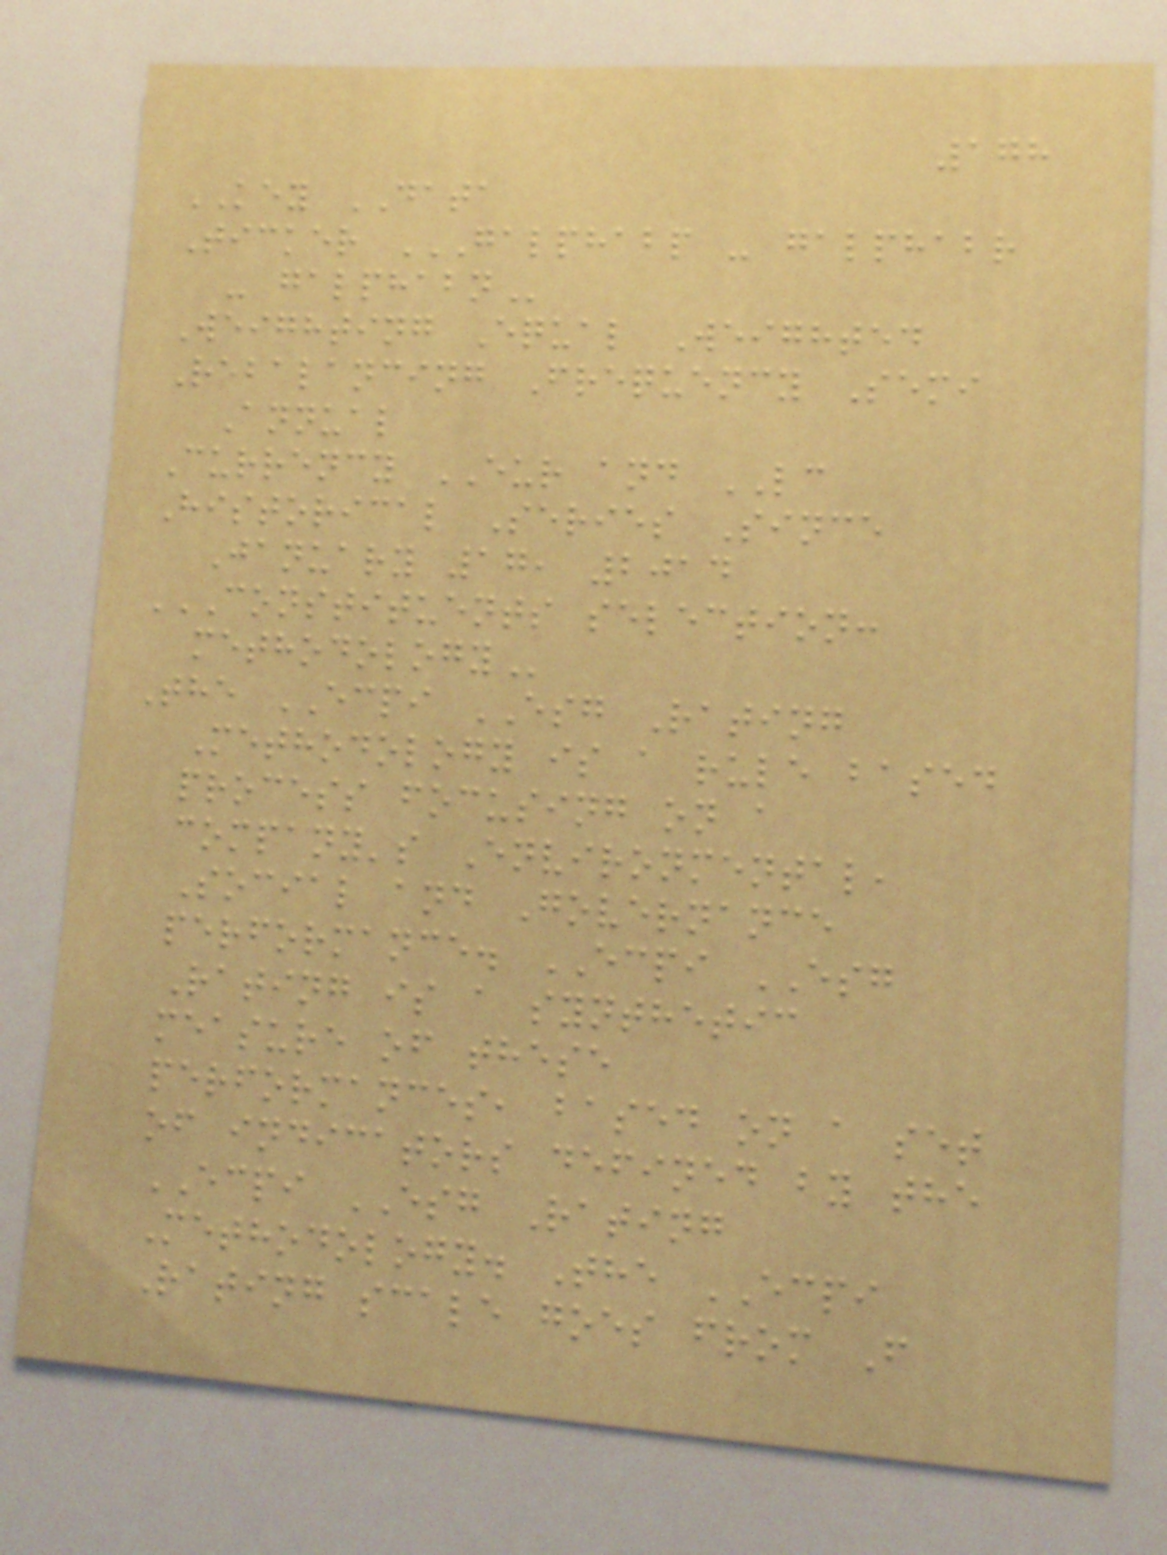178
KEY DATA
Ticker GALPHABP - GALPHABR
- GALPHABN
Weighting Equal Weighted
Rebalancing Frequency Semi
Annual
Currency EUR and LC
Historical Series Since
January 17, 2014
CONSTITUENTS SELECTION:
METHODOLOGY
The ECPI ESG Rating
Methodology is a rule based
process focusing on a
company's Environmental,
Social and Governance
performance. ECPI ESG
Rating is a synthetic
measure of these
performances, based on a set
of indicators defined by the
ECPI ESG Rating
Methodology. The ECPI
Rating scale goes from F
